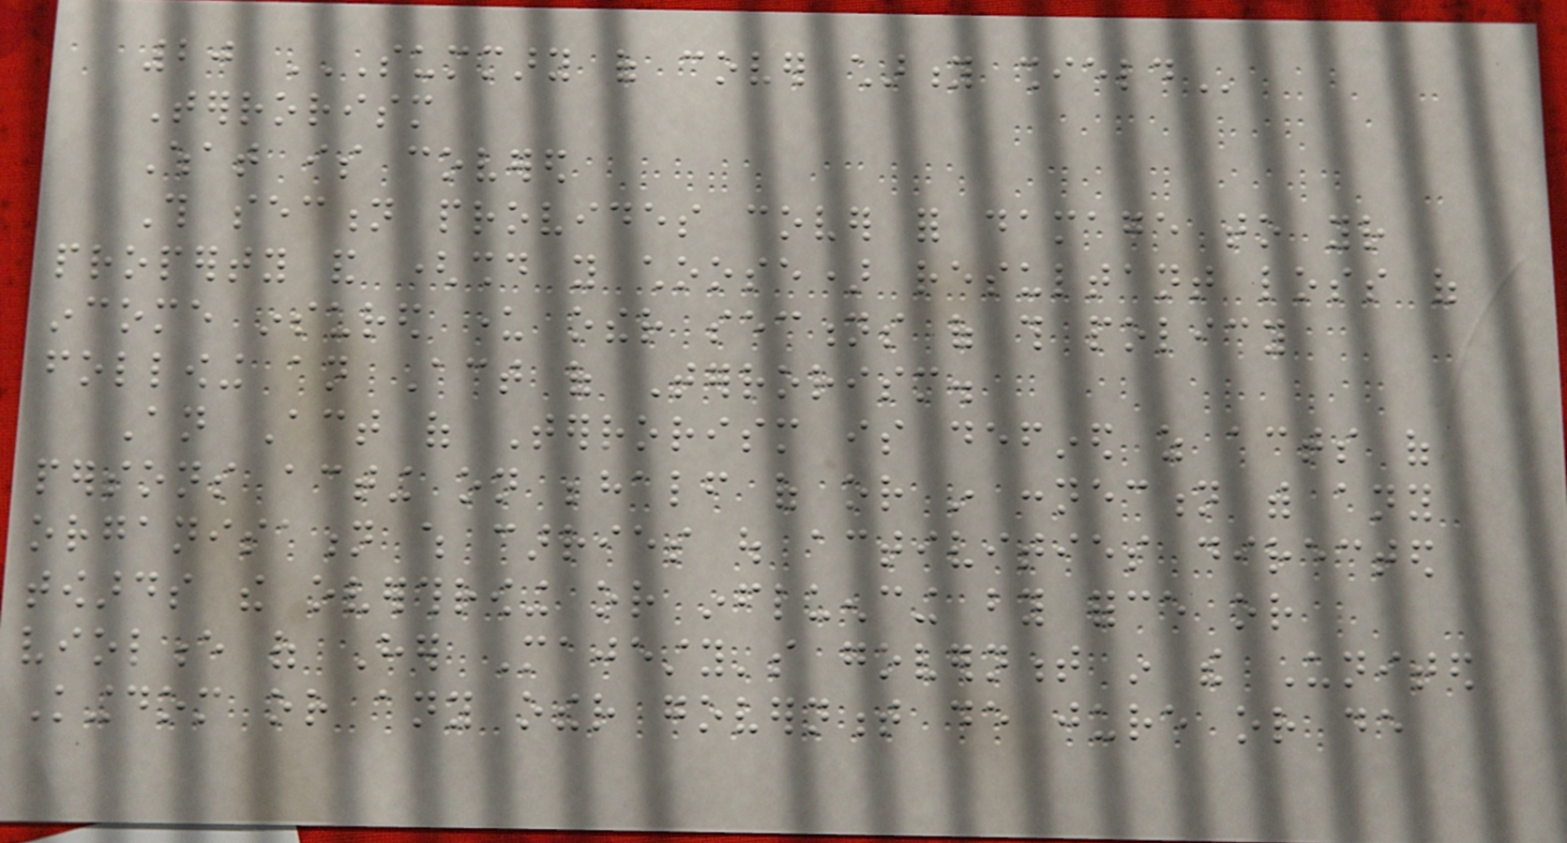20 SUMMARY OF COVER CHARITY SHIELD
Terrorism
What is covered
This section provides cover for damage to your
property and (should you choose) resultant loss of
income insured under other sections of this policy
following an Act of Terrorism.
An Act of Terrorism is defined as acts of
persons acting on behalf of or in connection with any
organisation which carries out activities directed
towards the overthrowing or influencing by force or
violence of Her Majesty's government in the United
Kingdom or any other government de jure or de
